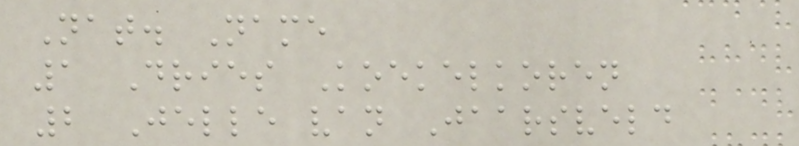Nat. Name
1 Dries Koekelkoren
2 Jelle van Jaarsveld
